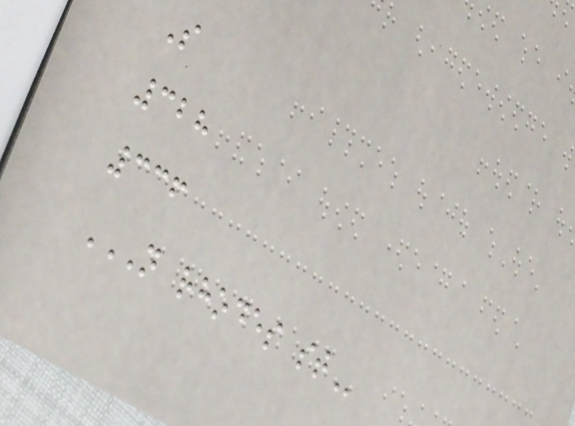S
328
336
N RHODES ST
